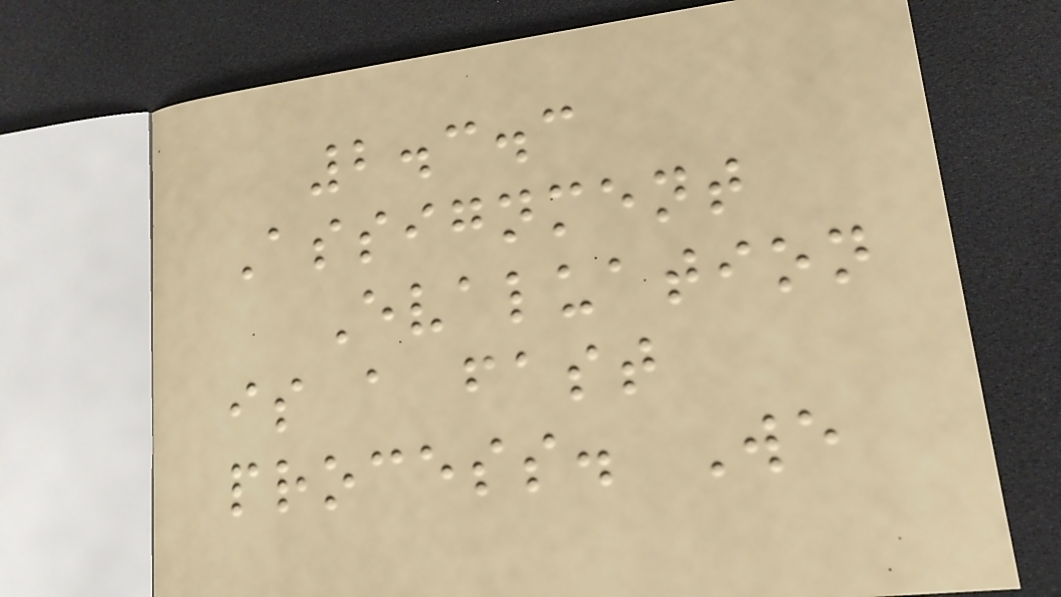2.3.3
Assignment
Evaluation
is a fast
process. We
